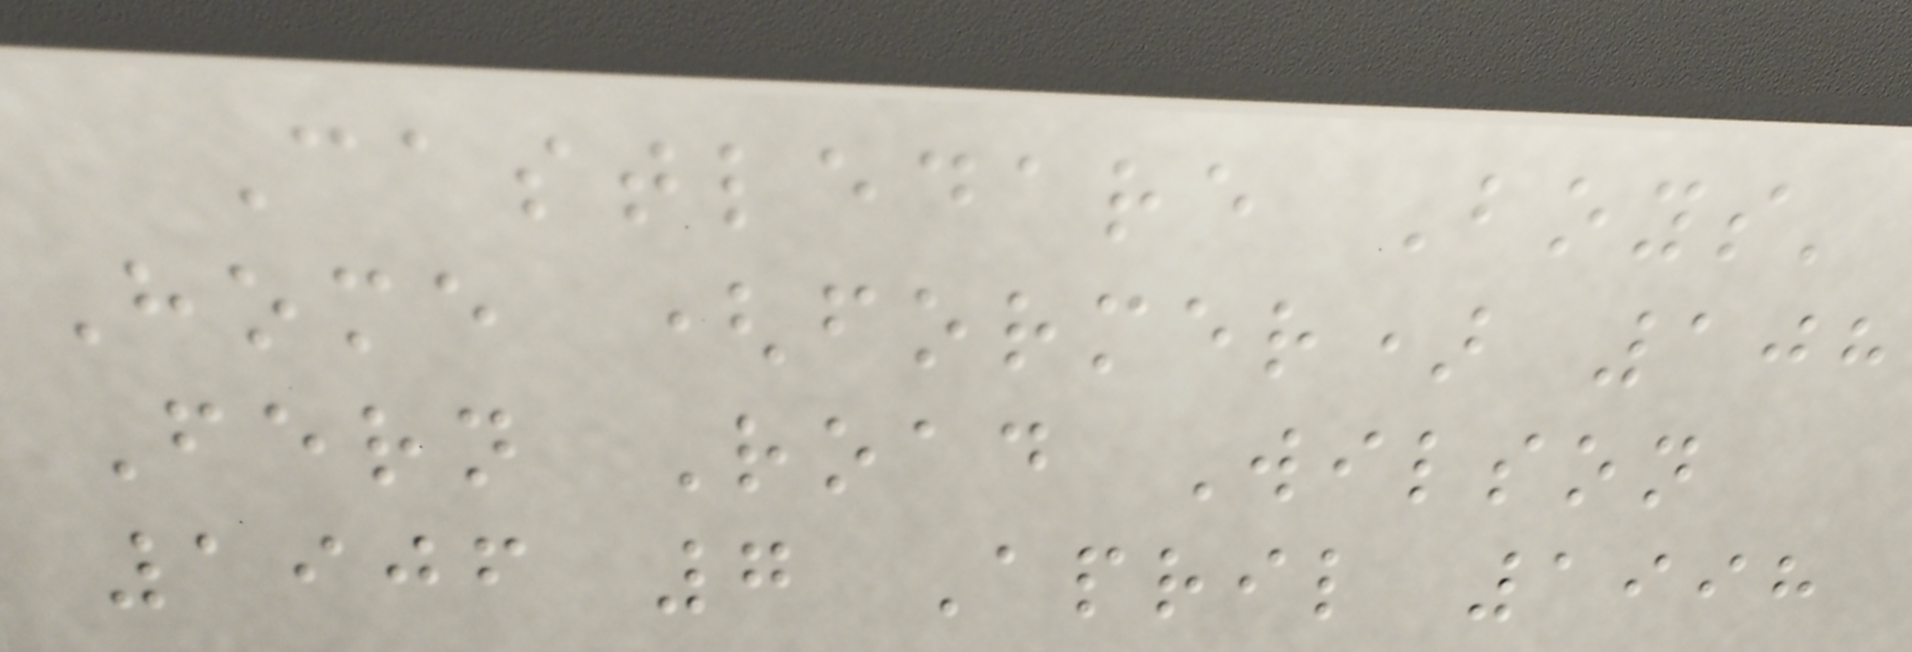Castledare Boys'
Home (former) 108
Fern Road Wilson
1906 7 April 1998
